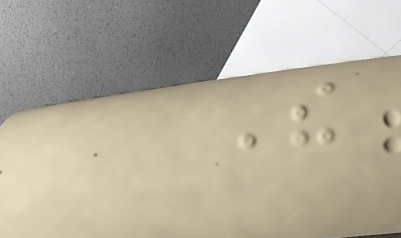The
